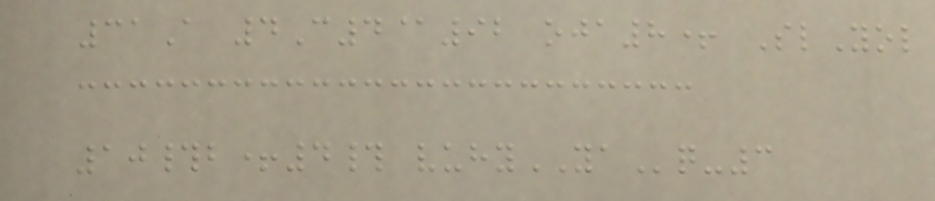31A 4C4@92 oja8+ SlYol
10#b+4# vuhyYAq-3
